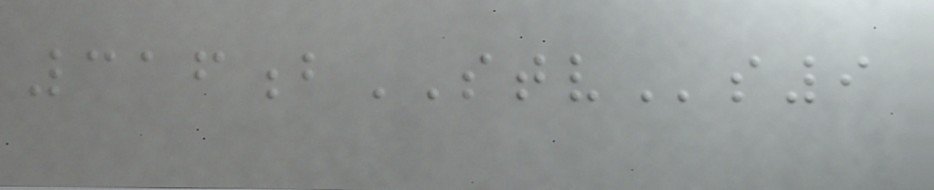316bSTVs9
